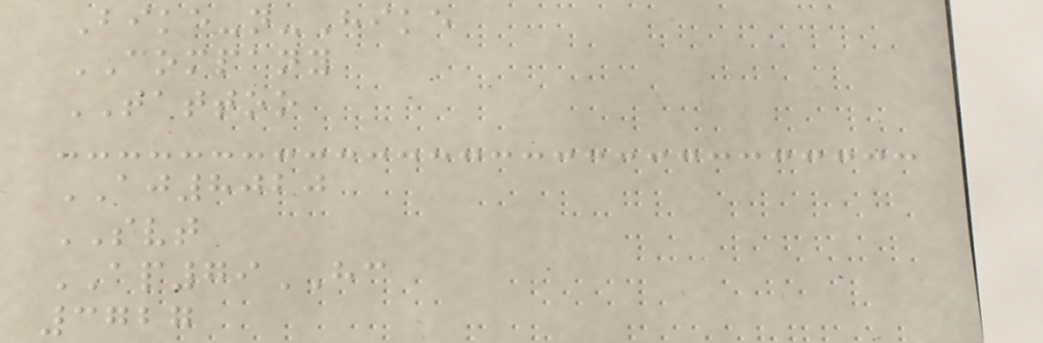Bike-n-Hike
COMPANY
TATTOO
AJ8020
SVT
AP79HC
3727
